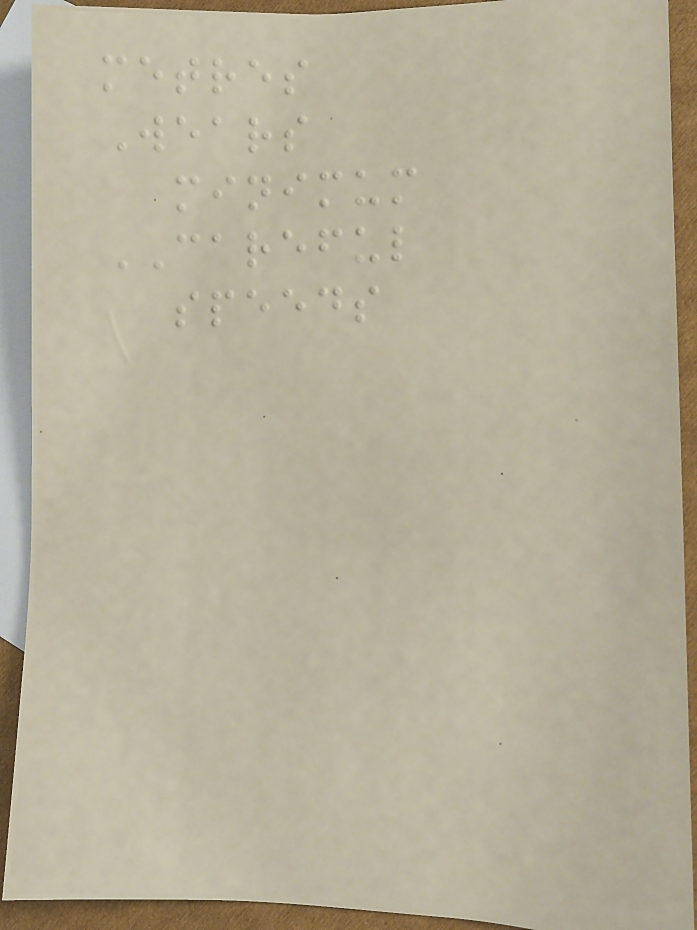metres
Wears
minimum
CAREFUL
speeds
